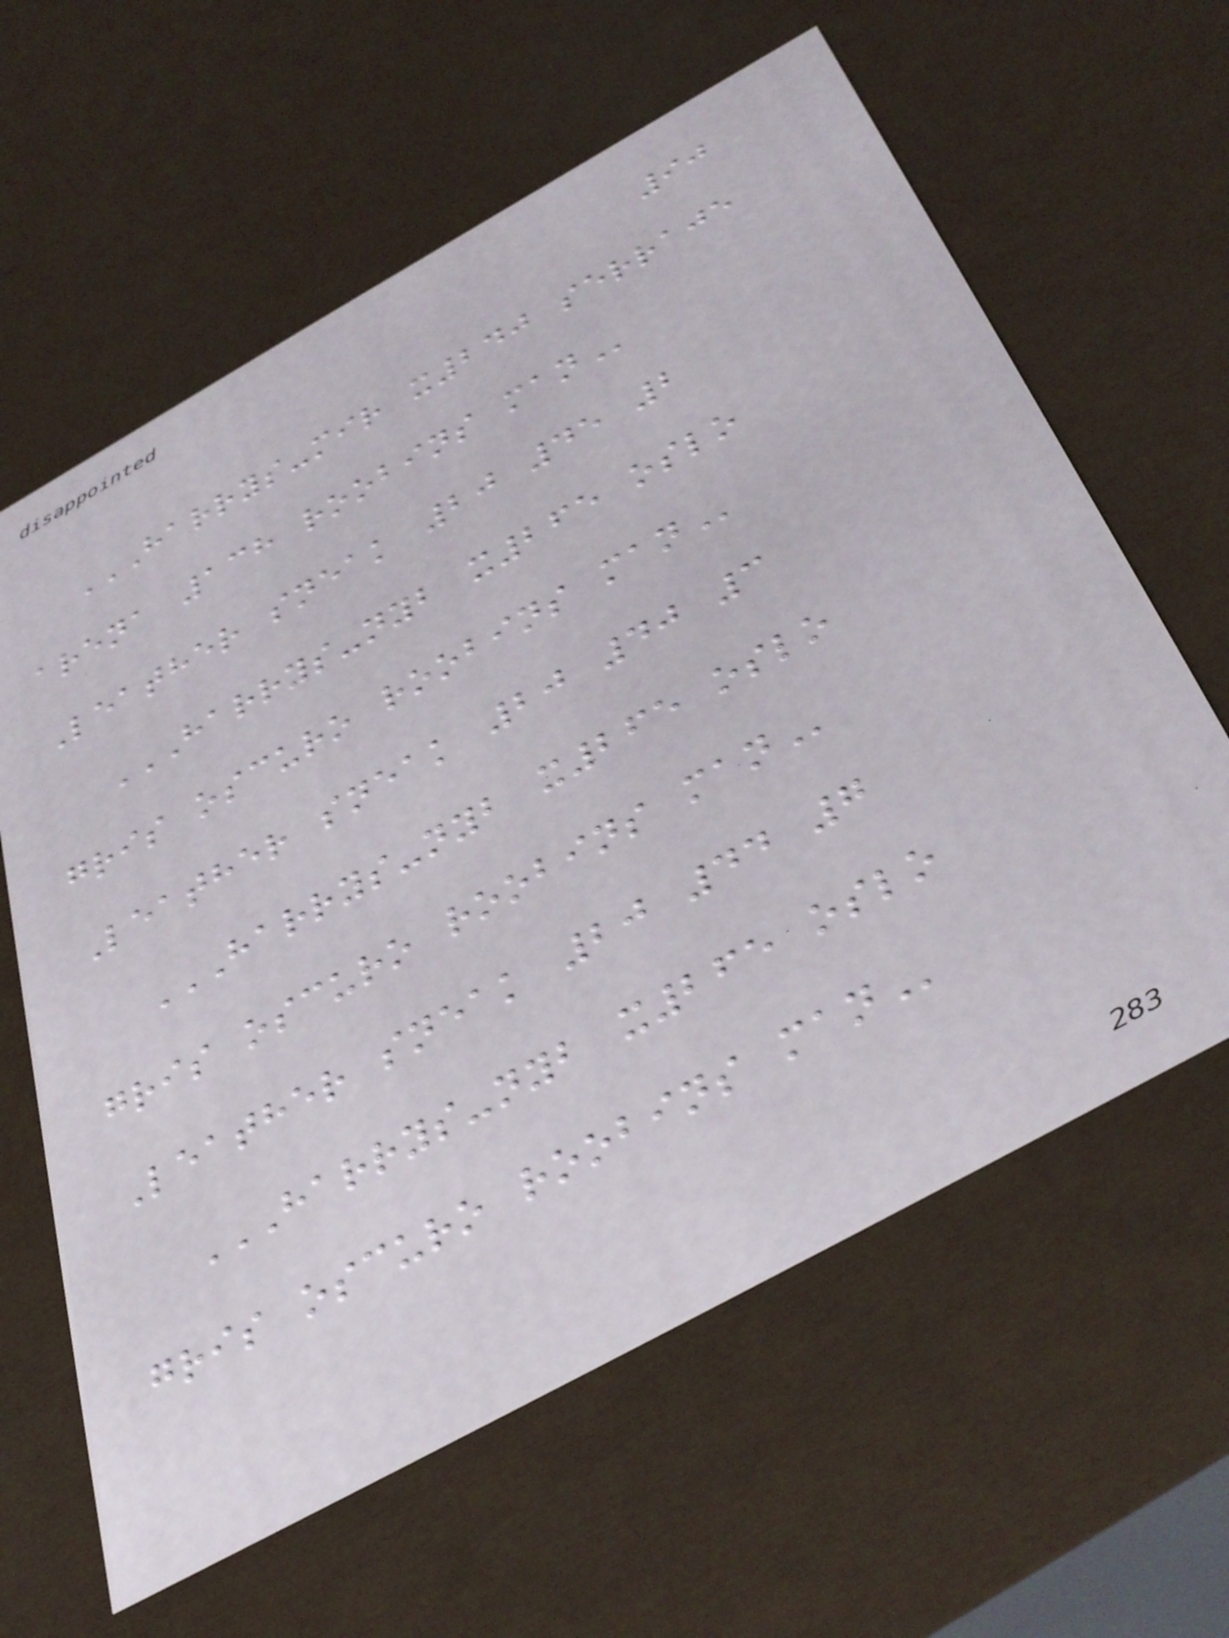90
HARRYS-MIR X240 SERRAJE
ARENA 138 ROOBINS MAN
Leather sneak 20 45 2
HARRYS-NYB X265 OSLO
GRIS OSCURO ROOBINS MAN
Leather sneak 20 40 3
HARRYS-NYB X265 OSLO
GRIS OSCURO ROOBINS MAN
Leather sneak 20 44 7
HARRYS-NYB X265 OSLO
GRIS OSCURO ROOBINS MAN
